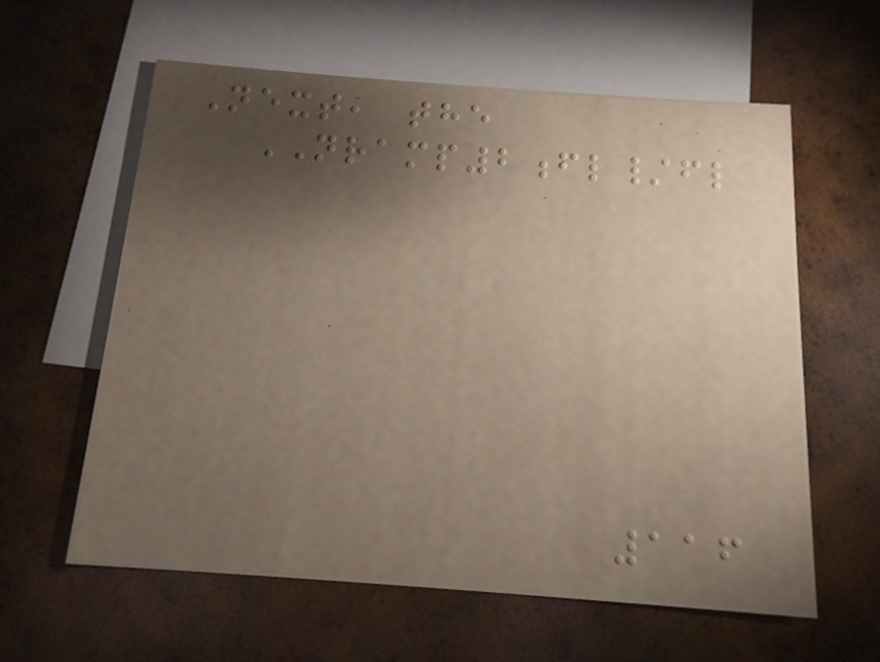Next, the
NRAMP2fl/fl
116
